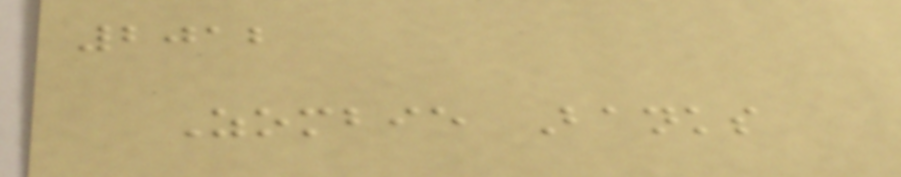2012
Zombie Banks
